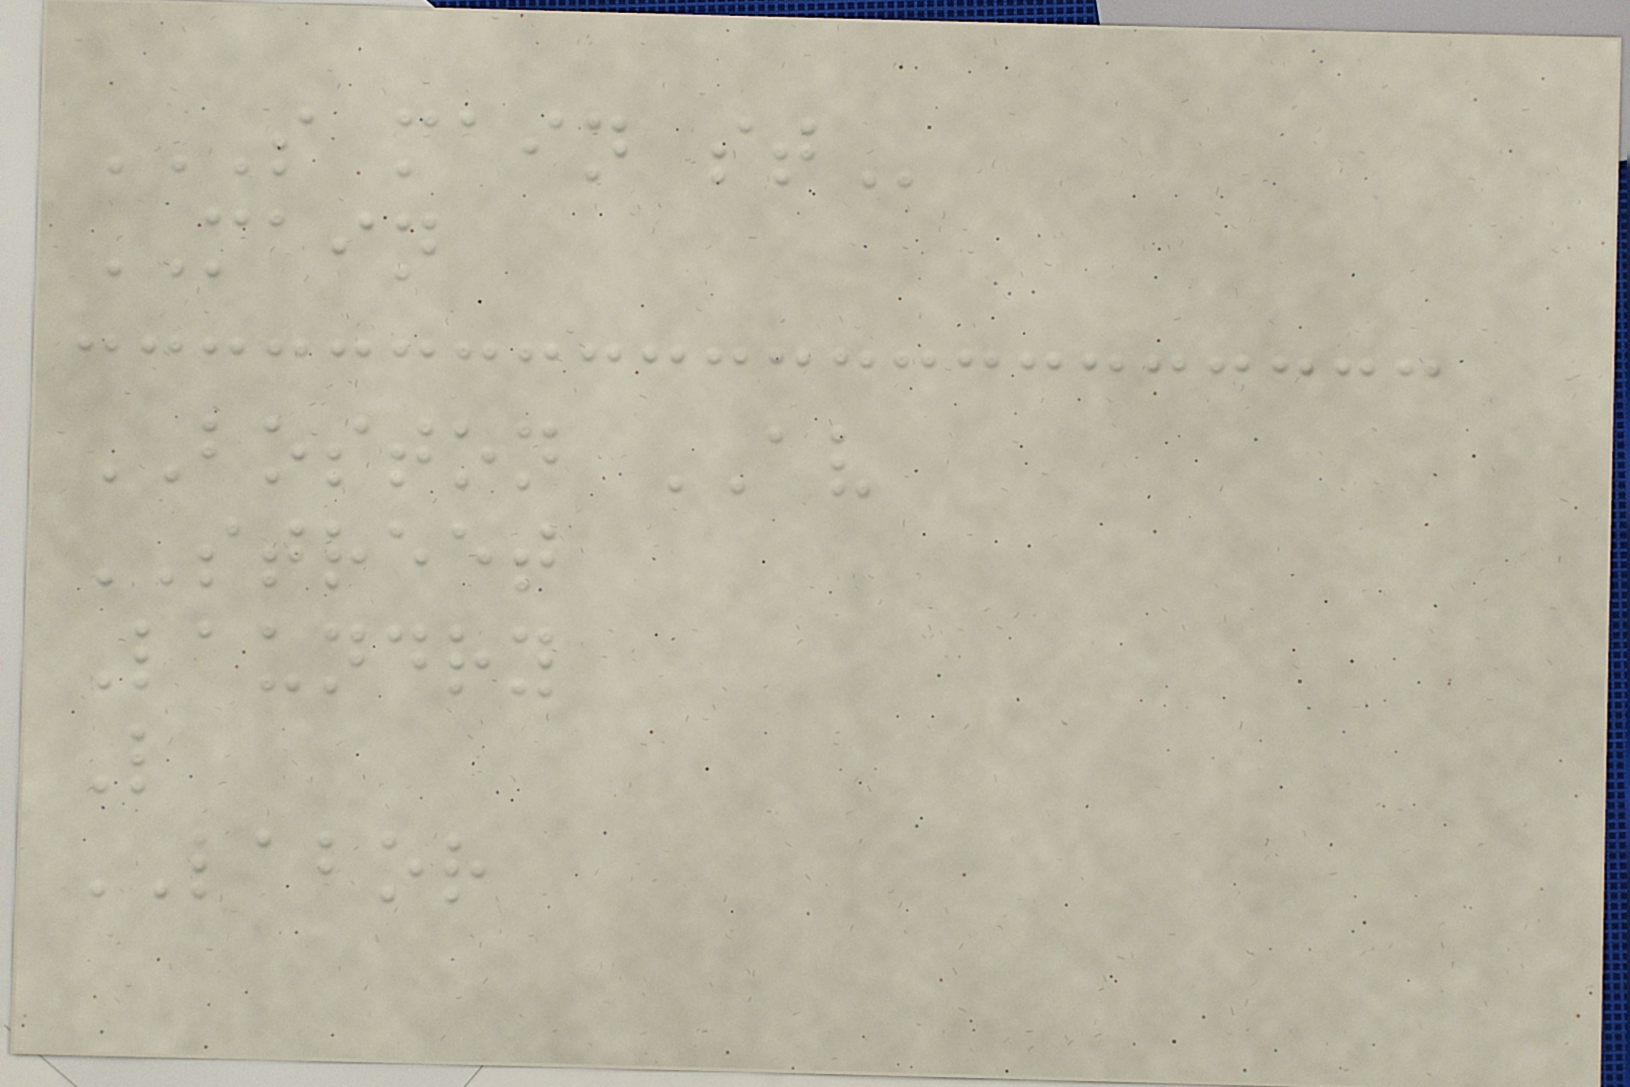S MAIN ST
MAIN
BOSTON AV
STREET
Laundry
L
LABOR
